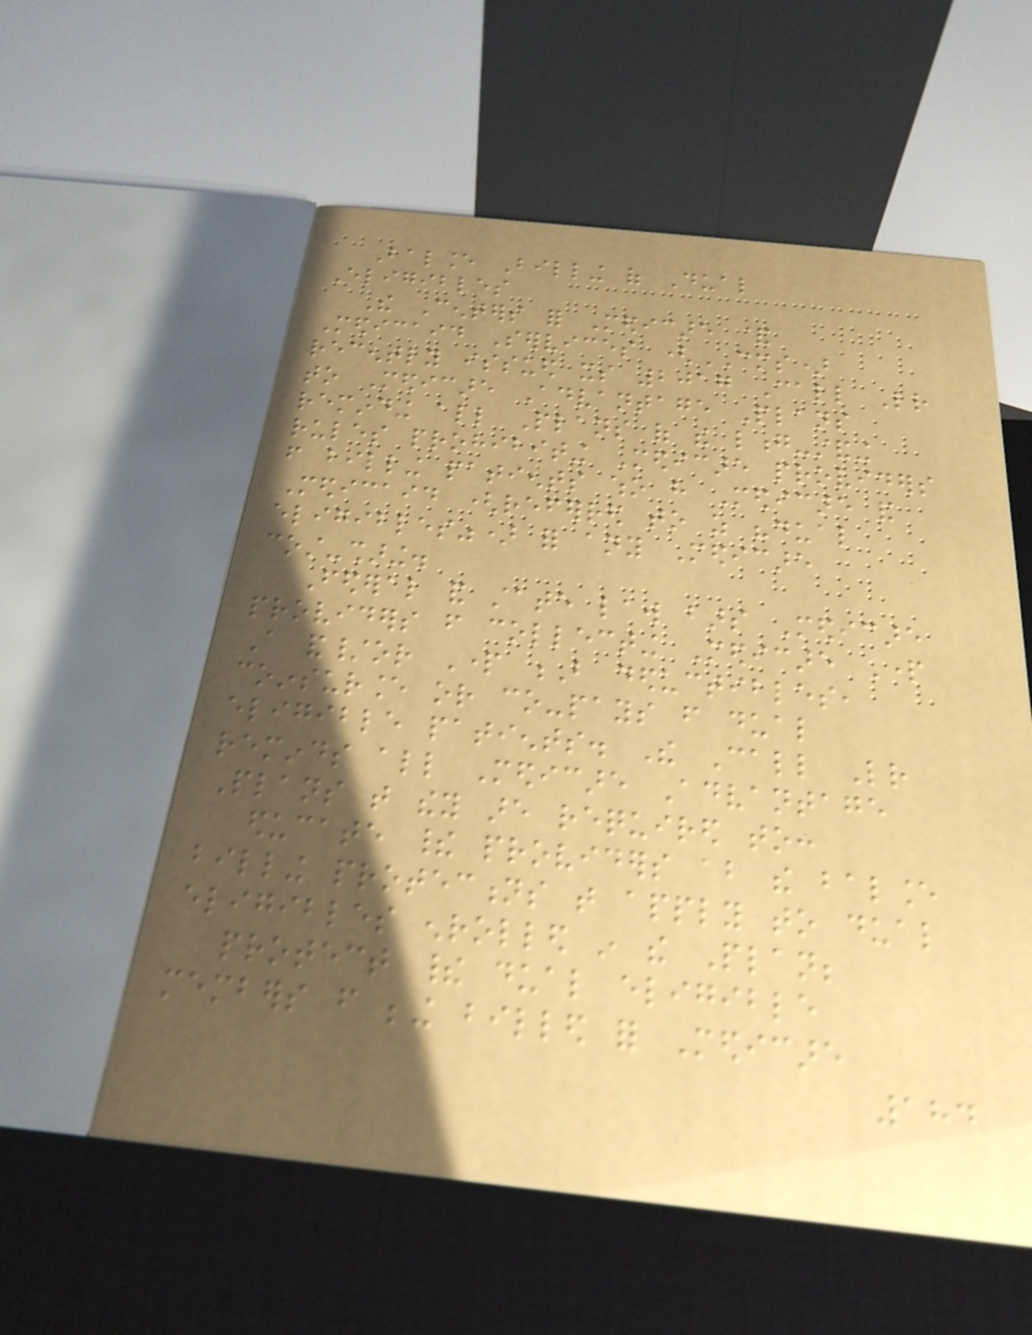Balance Billing of Dual
Eligibles
The Centers for Medicare &
Medicaid Services (CMS)
recently issued its 2017 Call Letter
to Medicare Advantage Plans
reminding all Plans of the long-standing
rules prohibiting Medicare providers
from billing patients who have Medicare and
Medicaid (referred to as "dual
eligibles") for any Medicare
cost-sharing.
Federal and state law bars Medicare
providers from collecting Medicare Part
A and/or Part B deductibles,
coinsurance or co-pays from dual
eligible patients. The Call Letter
reminds all Medicare Advantage
Plans that they are required to:
educate their providers about the balance
billing protections that apply to dual
eligibles enrolled in the Plan;
protect their dual eligible
members from being billed for Medicare
184
